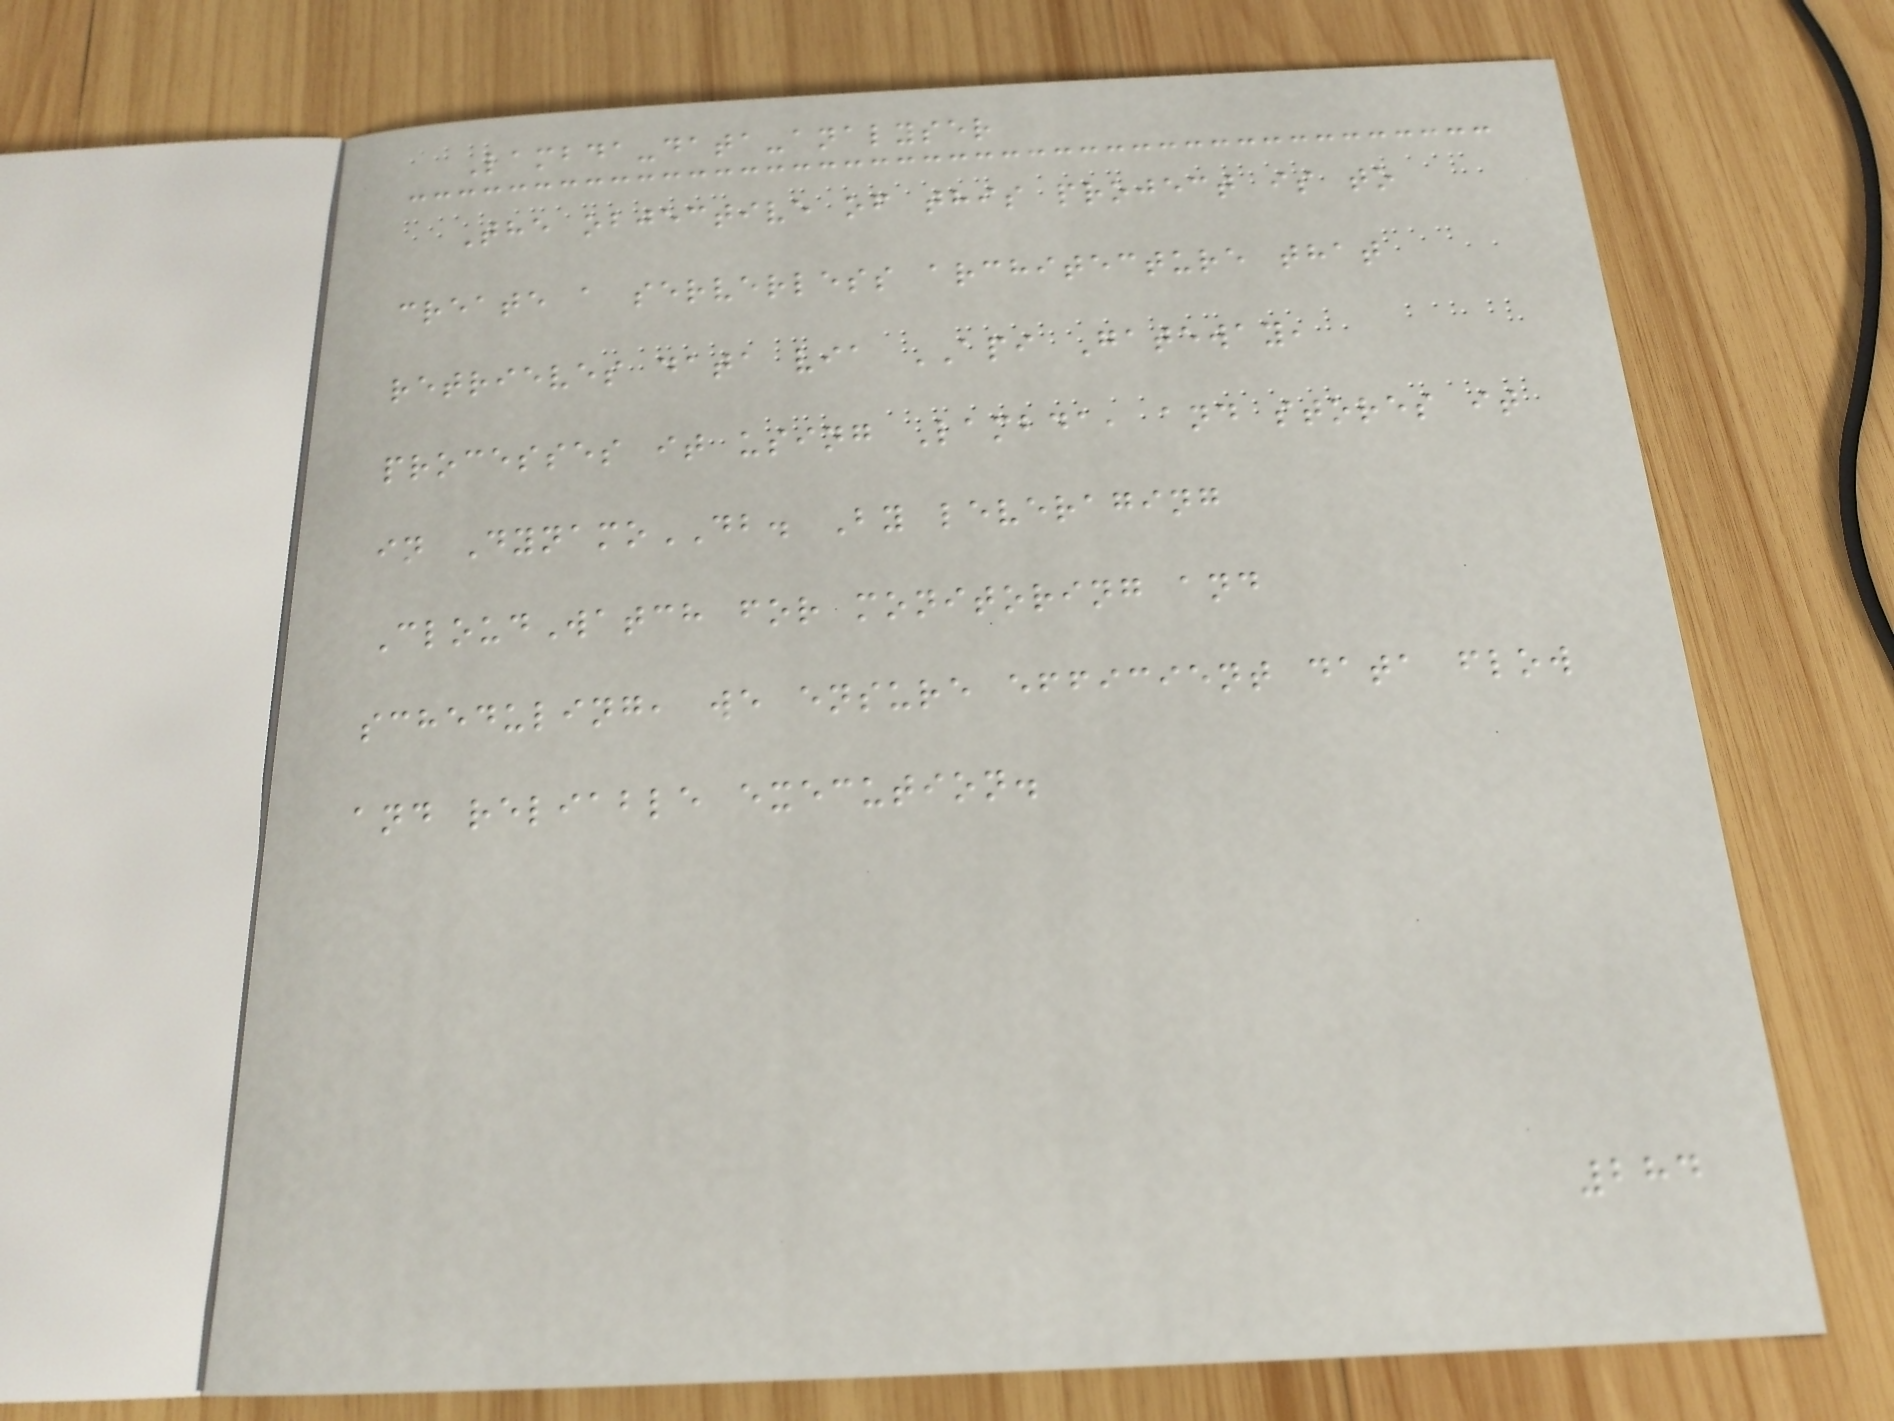Lambda-data-analyser
The objective of this project is to
create a serverless architecture that
retrieves data via API Gateway,
processes it using Lambda, and stores it
in DynamoDB. By leveraging
CloudWatch for monitoring and
scheduling, we ensure efficient data flow
and reliable execution.
284
